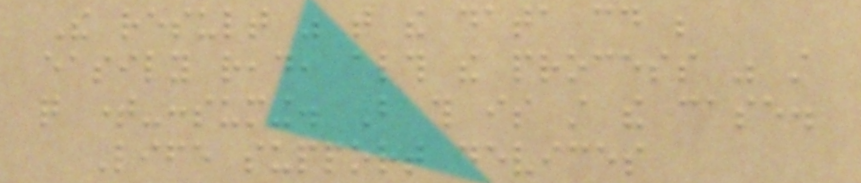The result was that the data could be
easily read, although the process was still
quite time-consuming. But this is still the case.
Life support devices
